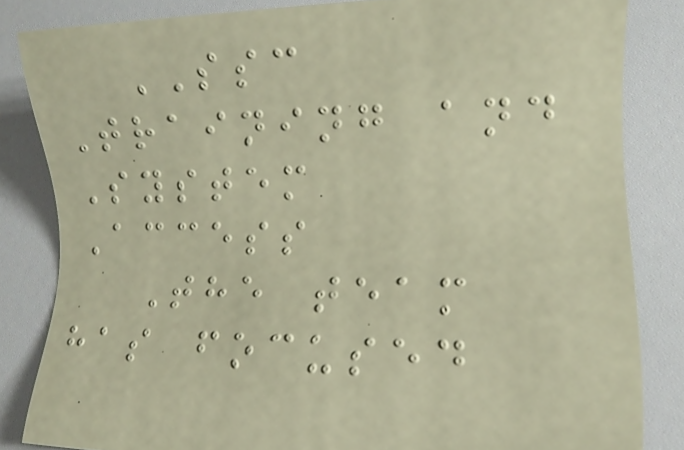SSC
Training and
System
Access
The team
has focused
